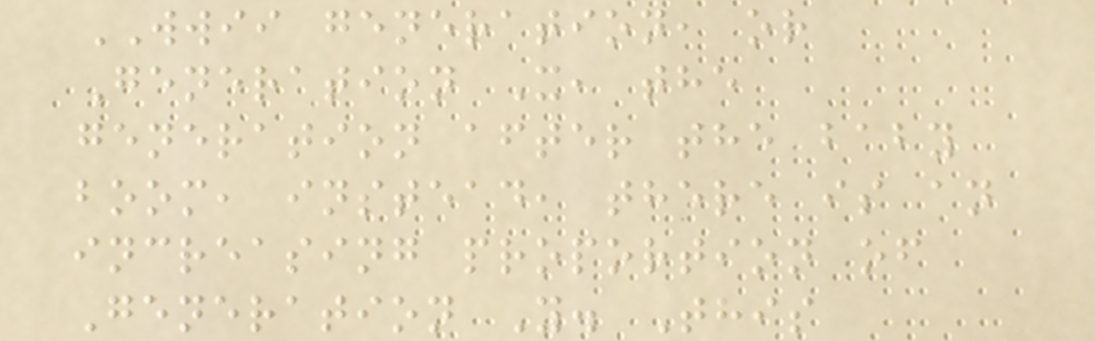WWII generation, or
Generation X, the
generation after the baby
boom, instead, there is an
increasing proportion of
Generation Y. This
